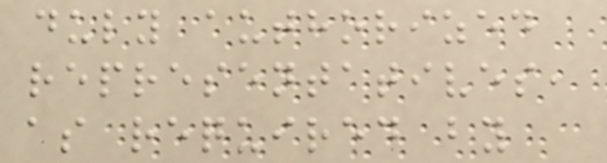duly authorized
representatives,
as required by
